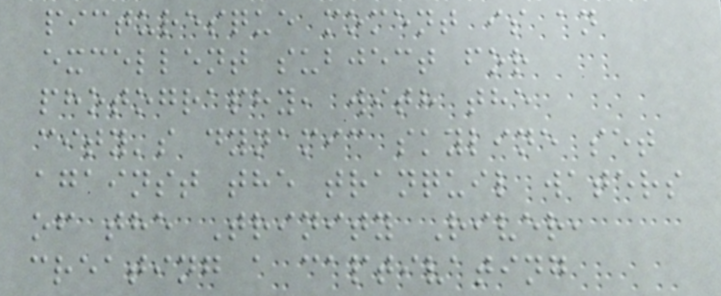picturesque moment is an
excellent subject for
photography, with the
city's dynamic skyline set
against the tranquil waters
of the Trinity River,
creating a captivating
